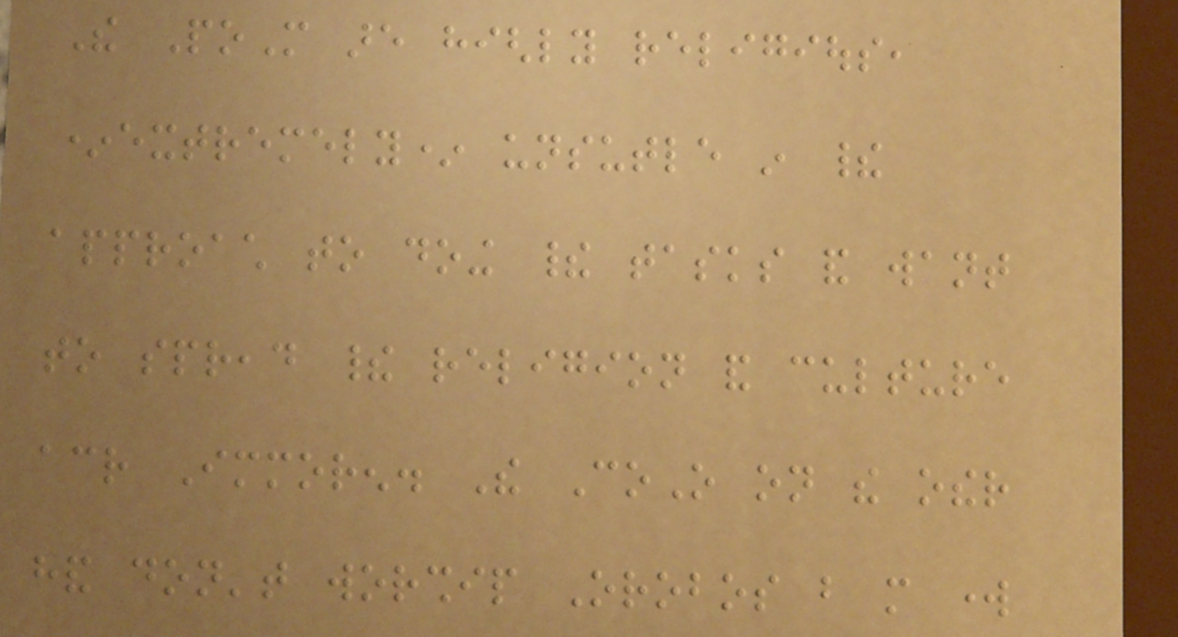The PoM are highly religious,
*extremely* unsutle in their
approach to doing their tasks and want
to spread their religion and culture
across Immoren. The CoO on the other
hand don't worship Orobos but more work
